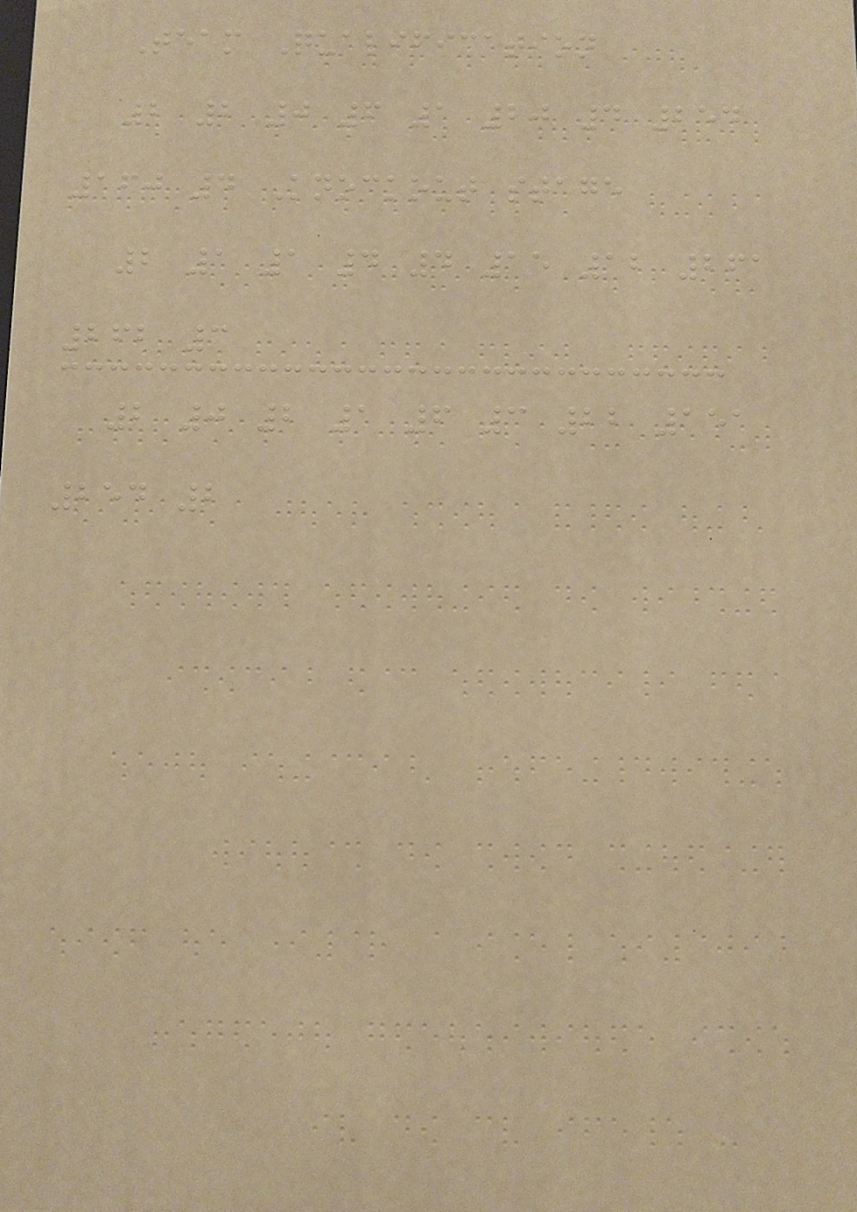Team Qualification
2 2 0 6 1 20 4 254
160 4 Knockout stage
2 1 1 4 4 15 12 261
262 3
2 0 2 1 6 3 22 151
254 2
